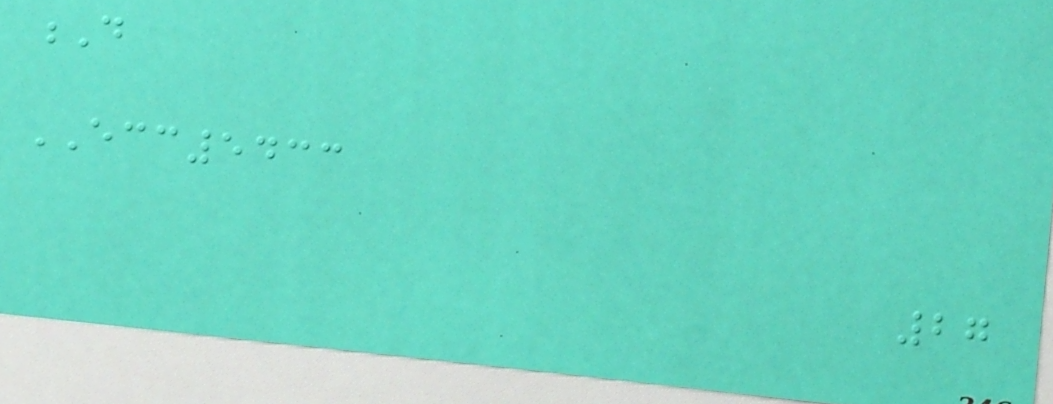D
ECC5433
27
